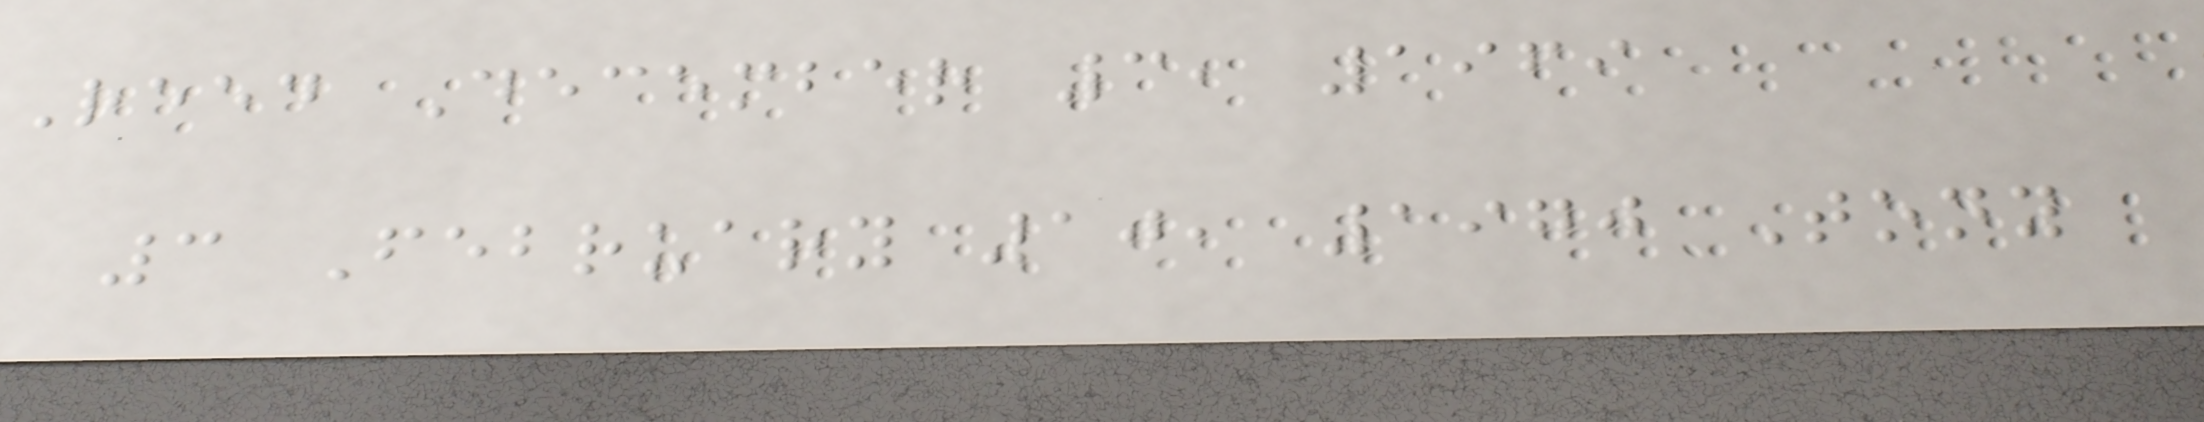Reed December 3, 1969
3 February 10, 1970 Tony
